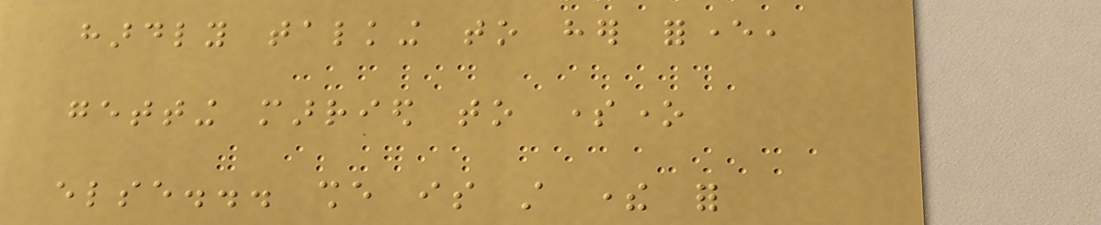hardly talking to her forever,
getting married to someone
else... she is still there for
